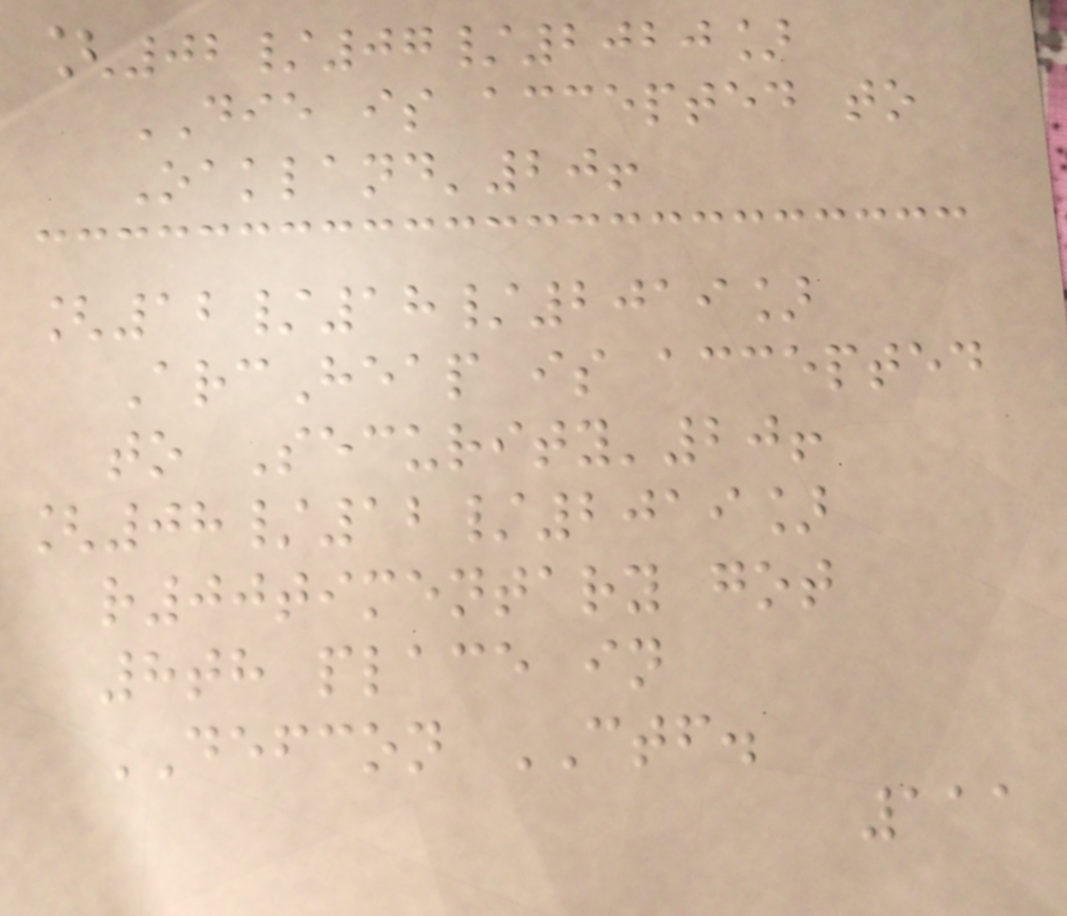[02/07/2020]
DIE is accepted to
Oakland'20!
[12/18/2019]
ArcHeap is accepted
to Security'20!
[08/12/2019]
r00timentary got
8th place in
DEFCON CTF.
111
